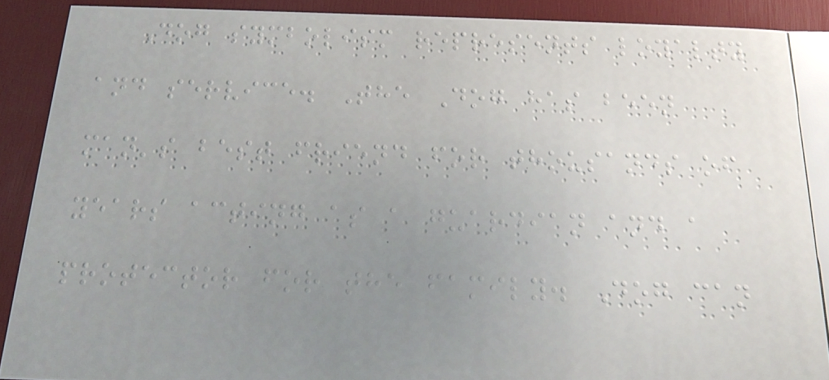Dog symbolism represents loyalty
and service. The Dog has been
man's best friend for thousands of
years acting as a guardian and a
protector for the family. Dog can
